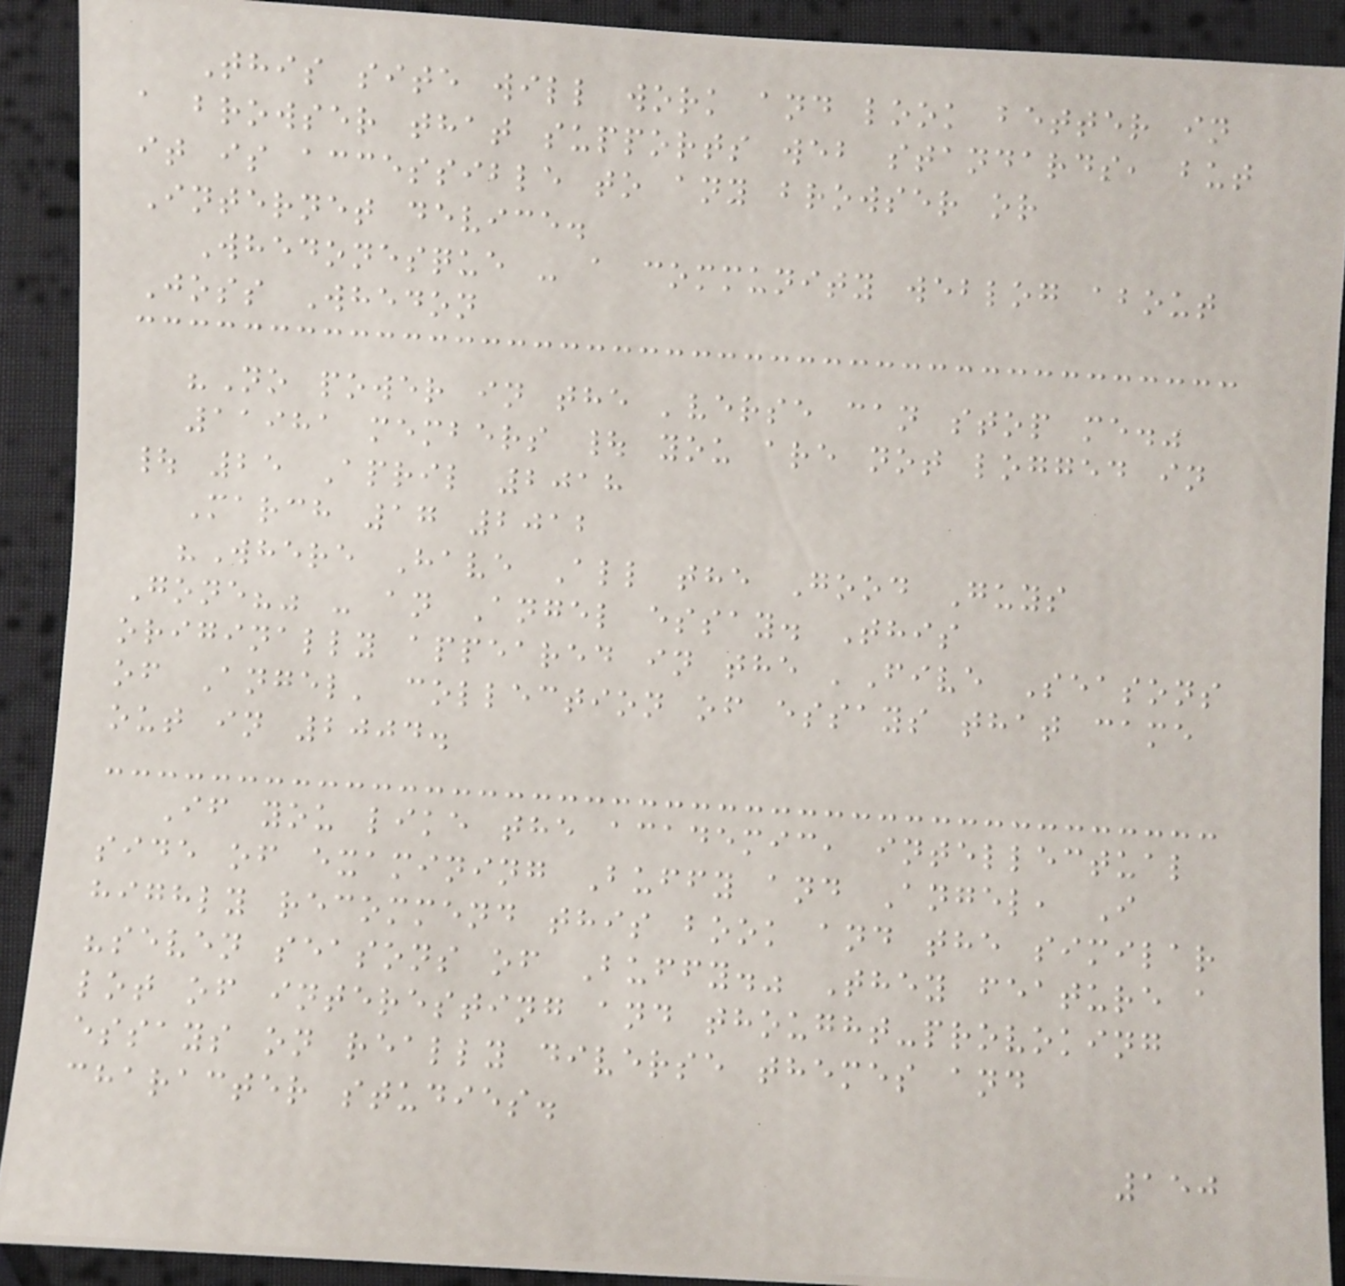This site will work and look better in
a browser that supports web standards, but
it is accessible to any browser or
Internet device.
Whedonesque - a community weblog about
Joss Whedon
"No power in the 'verse can stop me."
11981 members | you are not logged in
| 25 April 2018
March 17 2012
"Where Have All the Good Guys
Gone?" - an Angel essay. This
originally appeared in the 'Five Seasons
of Angel' collection of essays that came
out in 2004.
If you like the academic, intellectual
side of examining Buffy and Angel, I
highly recommend this book and the similar
"seven seasons of Buffy." They feature a
lot of interesting and thought-provoking
essays on really diverse themes and
character studies.
150
